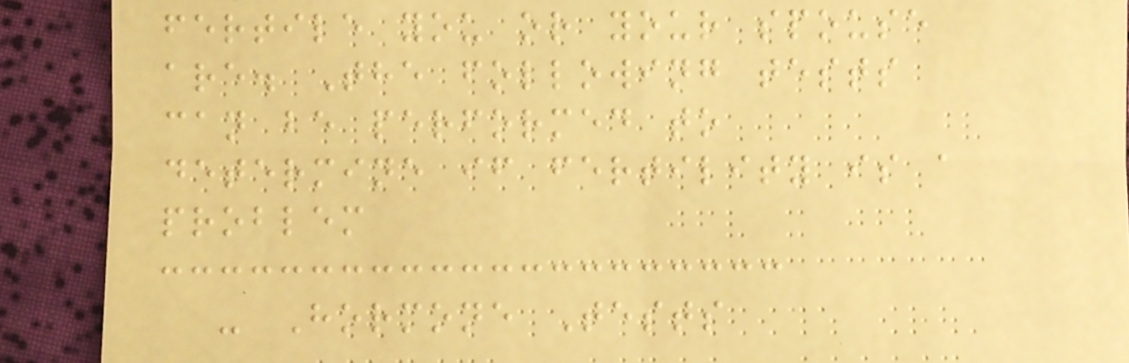fertile you or your spouse
are. The following tests
can be performed to
determine if fertility is a
problem
- Hormone Tests
